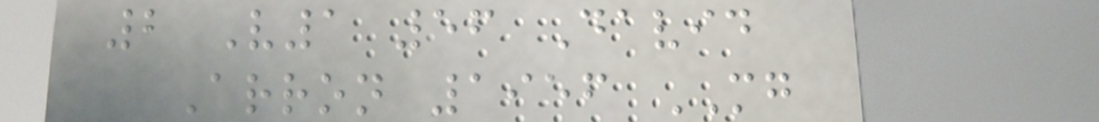2 V1 56 David
Arron 1956 MG
